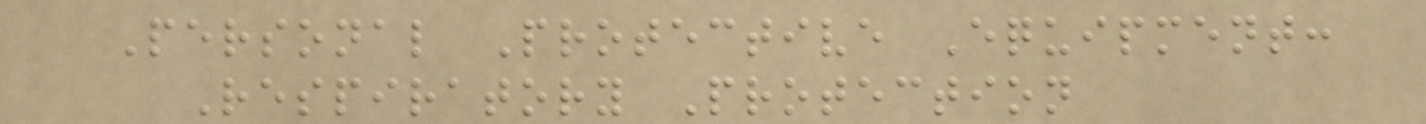Personal Protective Equipment:
Respiratory Protection
